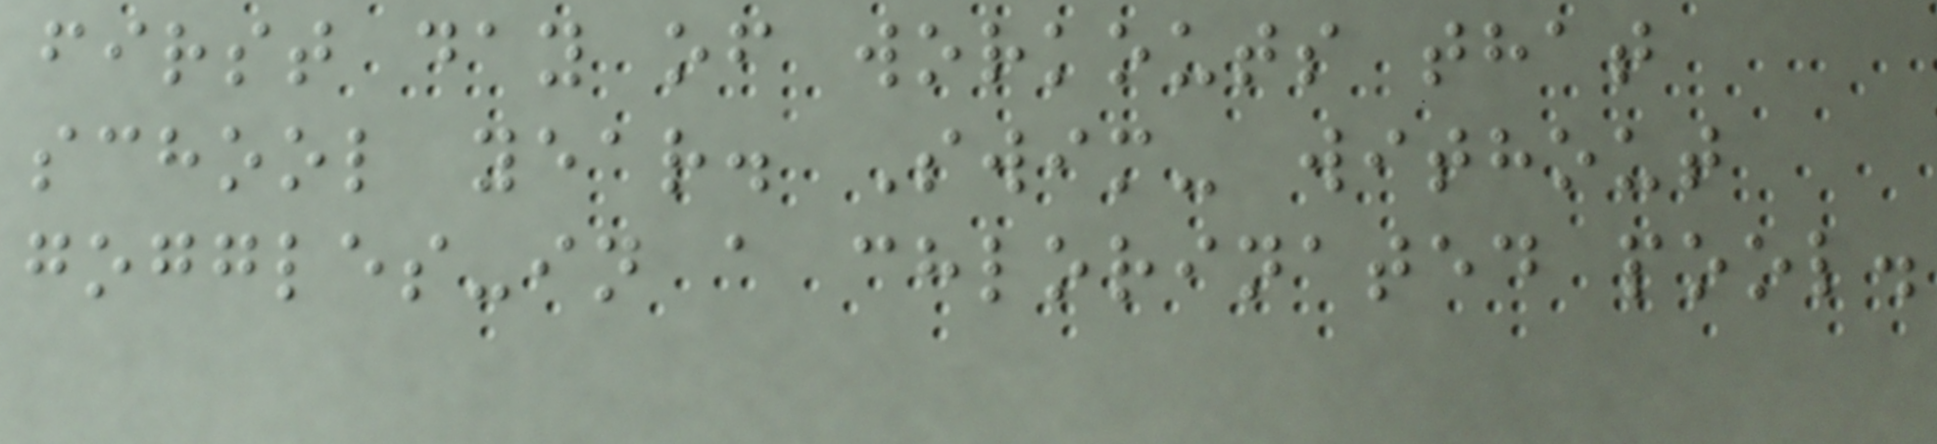first day of workouts that
school year. Swim- without
goggles-in a chlorinated pool.
